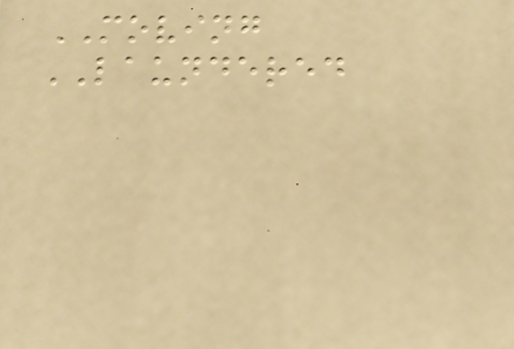MOVING
LAUNDERED
